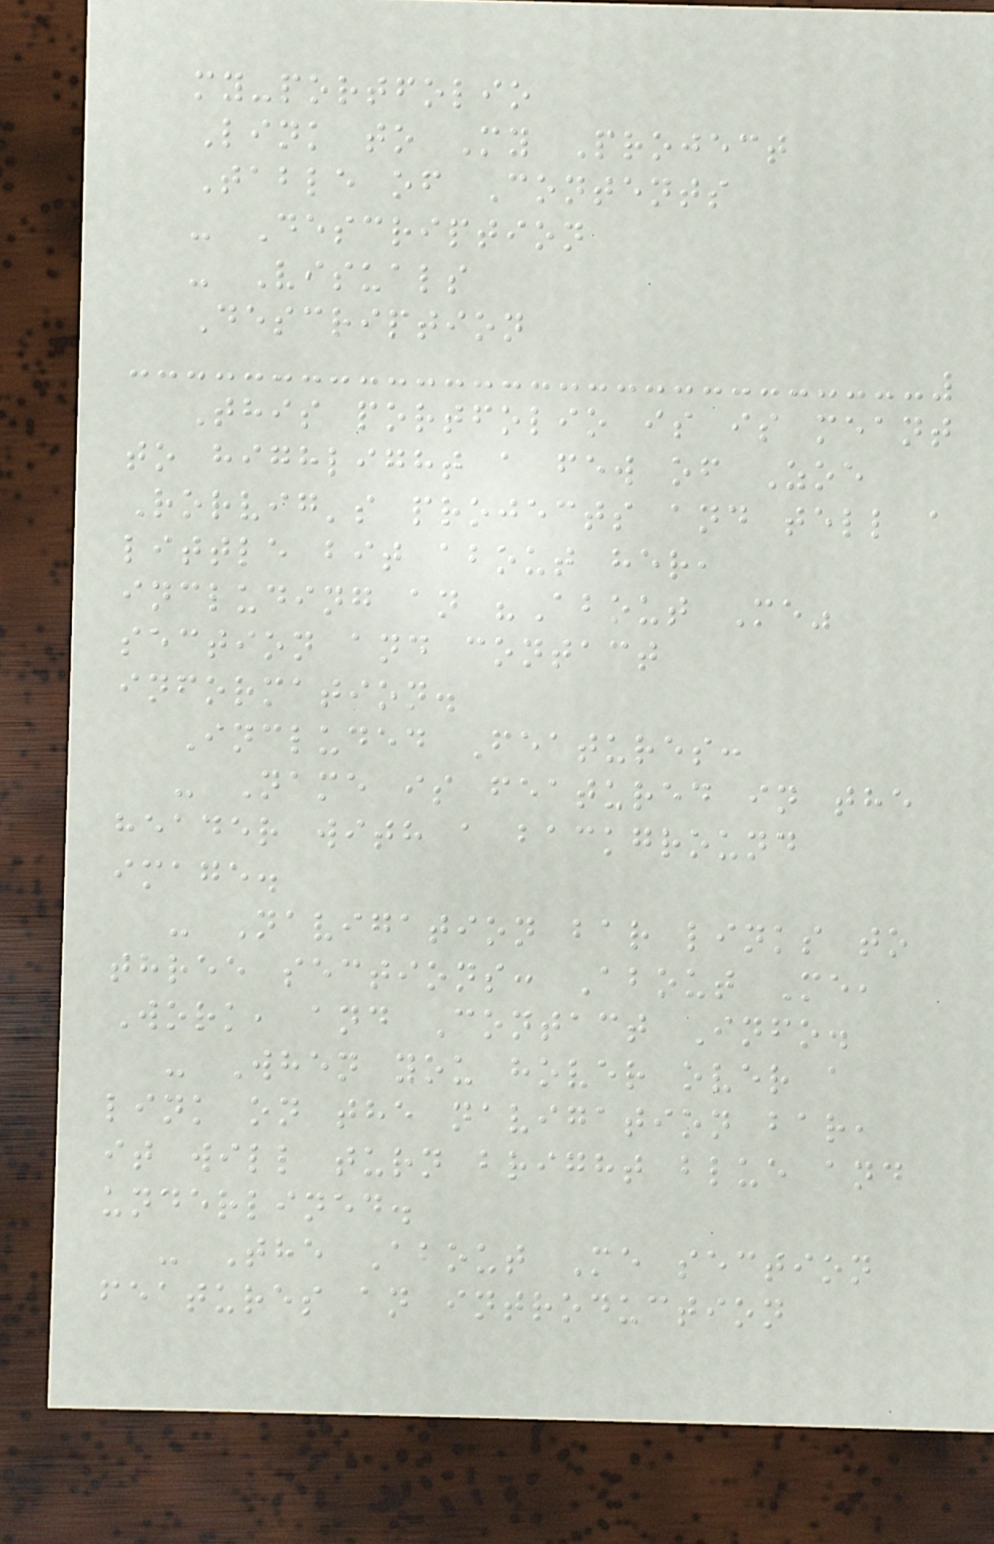my-portfolio
Link to My Project
Table of Contents
- Description
- Visuals
Description
This portfolio is is meant
to highlight a few of Zoe
Rorvig's projects and tell a
little bit about her,
including an "About Me"
section and contact
information.
Included Features:
- Name is featured in the
header with a background
image.
- Navigation bar links to
three sections: About Me,
Work, and Contact Info.
- When you hover over a
link on the navigation bar,
it will turn bright blue and
underlined.
- The About Me section
features an introduction
